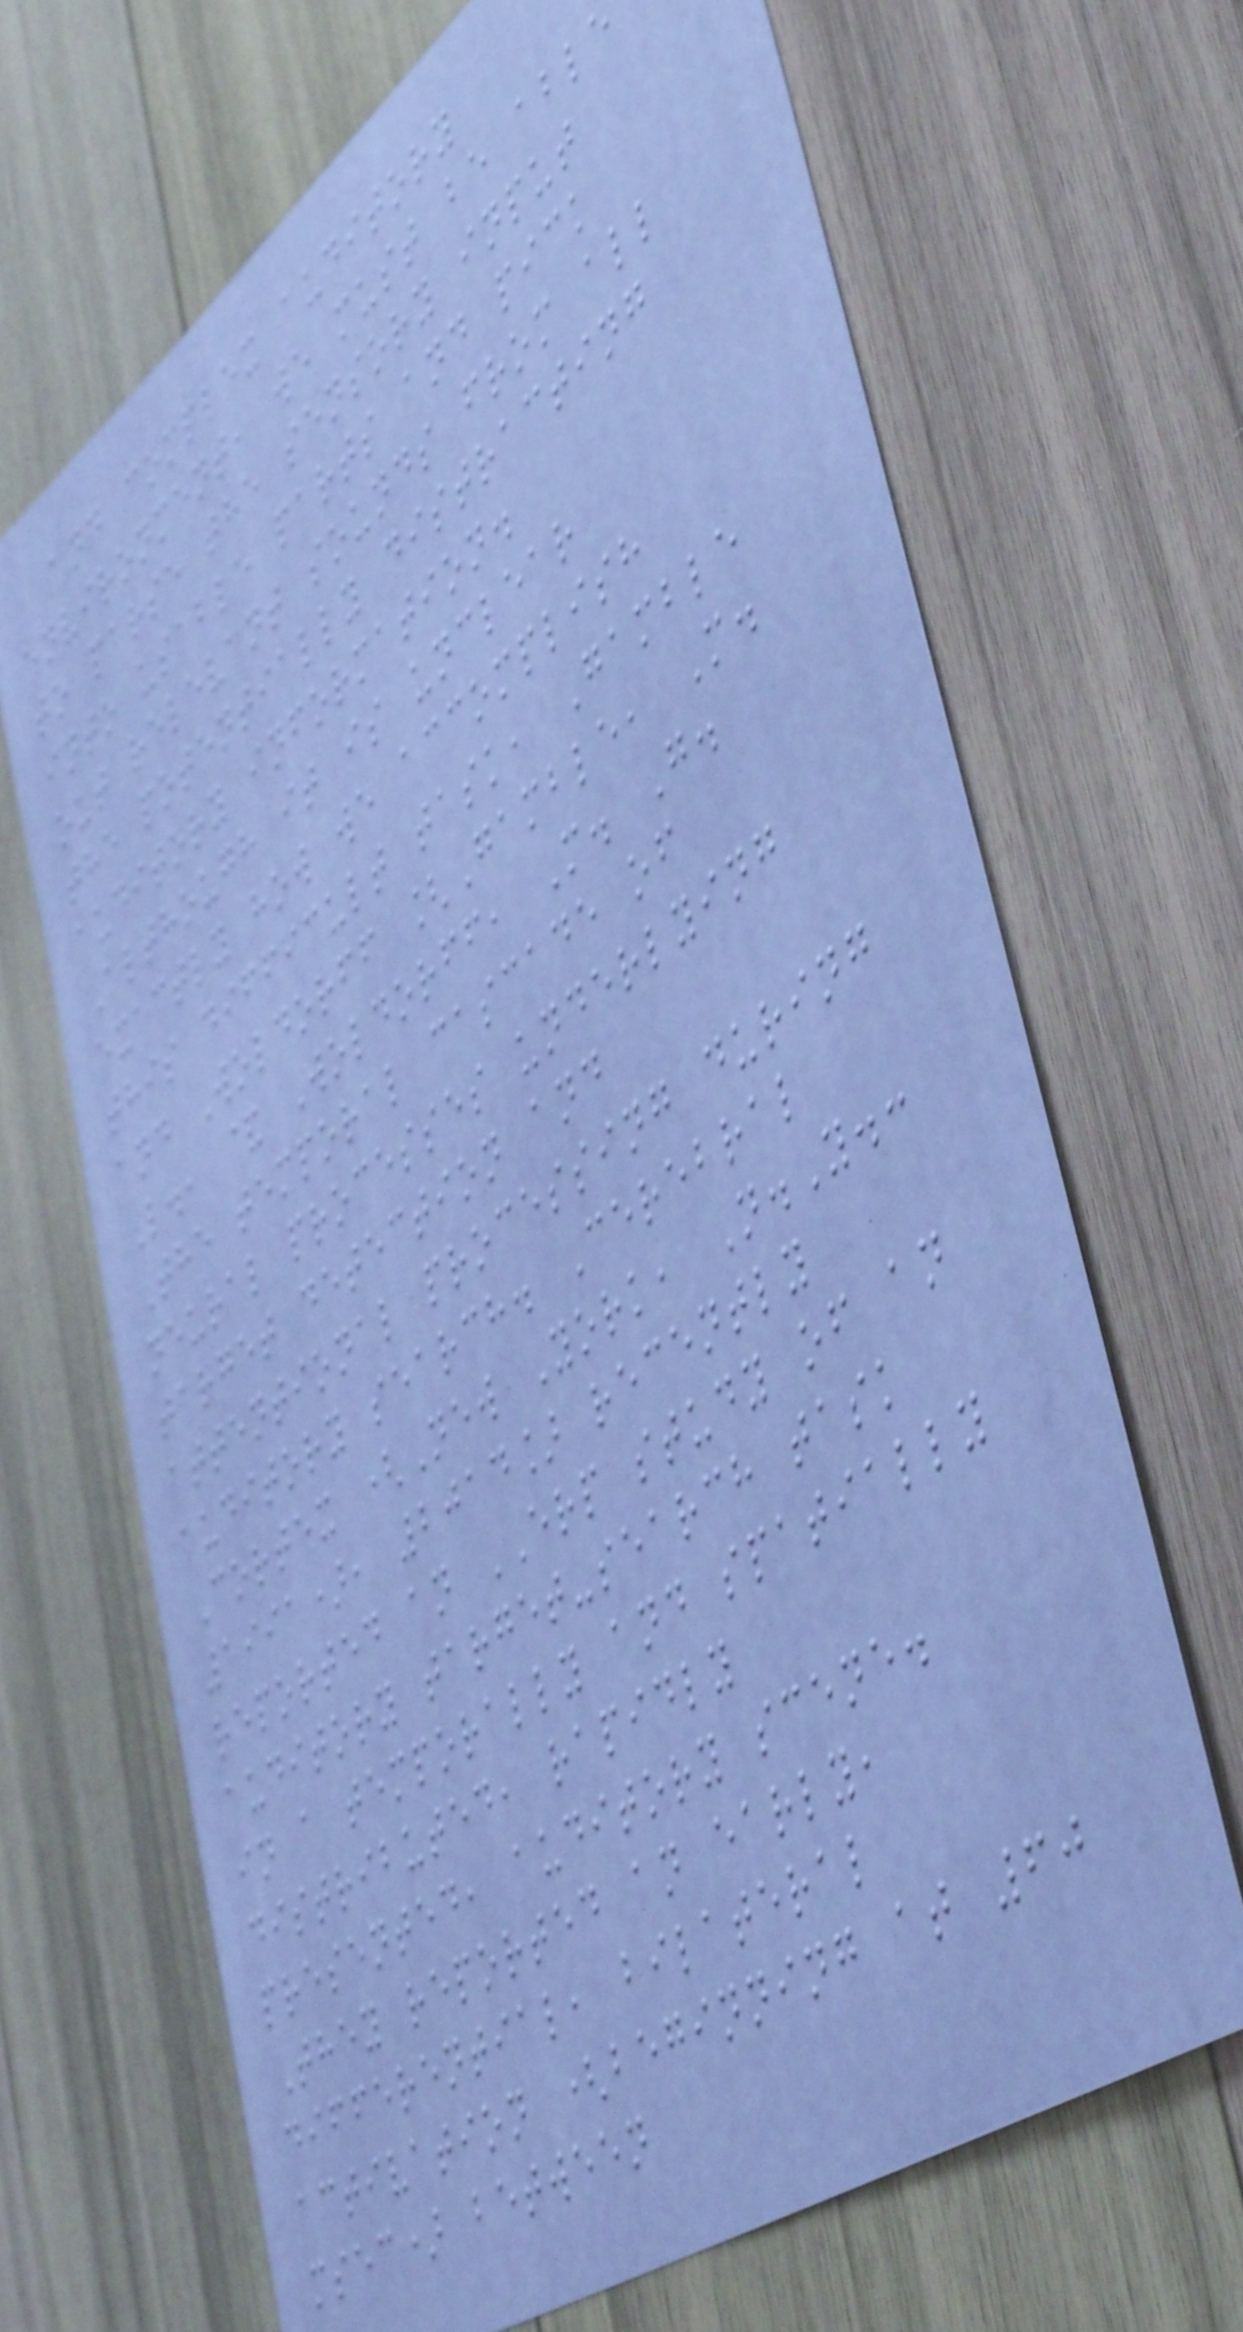and complex auditory
environment, we must be able
to parse the sensory input
into usable parts and pick
out relevant sounds from all
the potentially distracting
auditory information.
Although it is unclear
exactly how we accomplish
this difficult task, Gamble
and Woldorff [Gamble, M.
L., & Woldorff, M. G.
The temporal cascade of
neural processes underlying
target detection and
attentional processing during
auditory search. Cerebral
Cortex (New York, N.Y.:
1991), 2014] recently
reported an ERP study of an
auditory target-search task
in a temporally and spatially
distributed, rapidly
presented, auditory scene.
They reported an early,
differential, bilateral
activation (beginning at 60
msec) between
